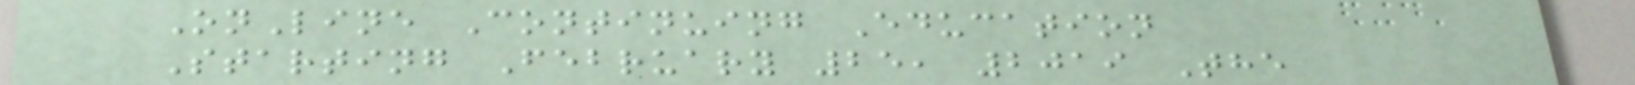OnLine Continuing Education
Starting February 25, 2019 The
